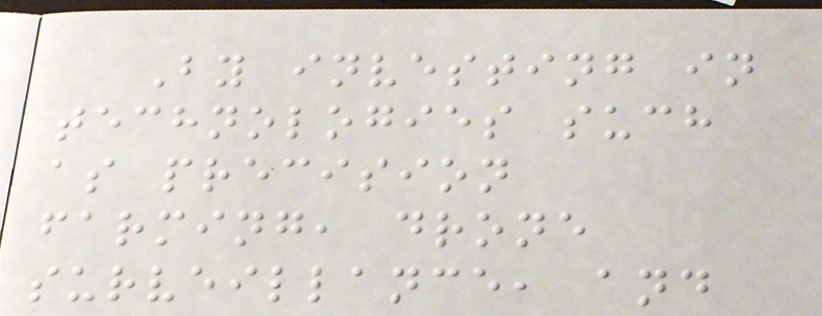By investing in
technologies such
as precision
farming, drone
surveillance, and
